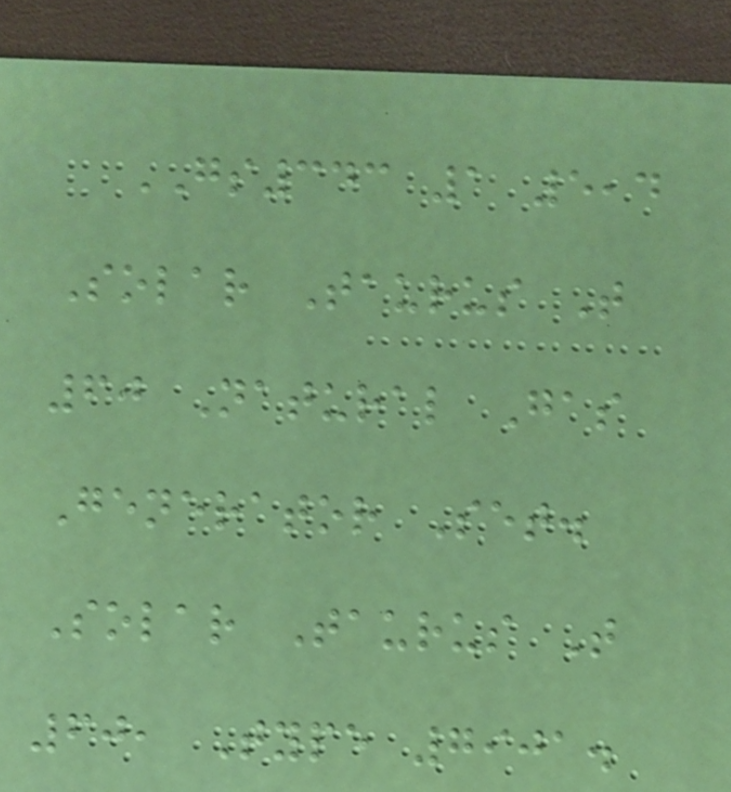GS343 1 5,4
Solar Taurus T
60 Natural Gas
Generator Set.
Solar Taurus T
60, Type 7901.
